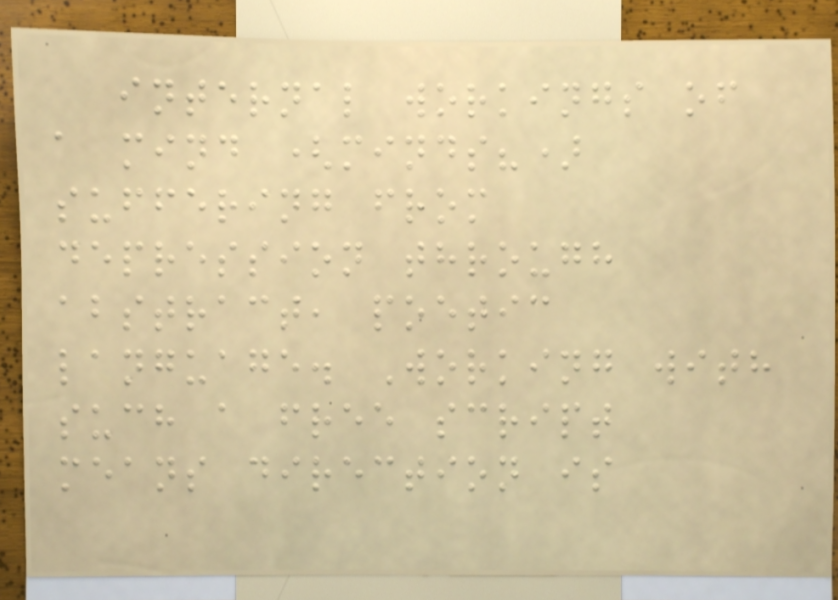internal workings of
a mind (minds?)
suffering from
depression through
abstract, poetic
language. Working with
such a free script
means direction is
